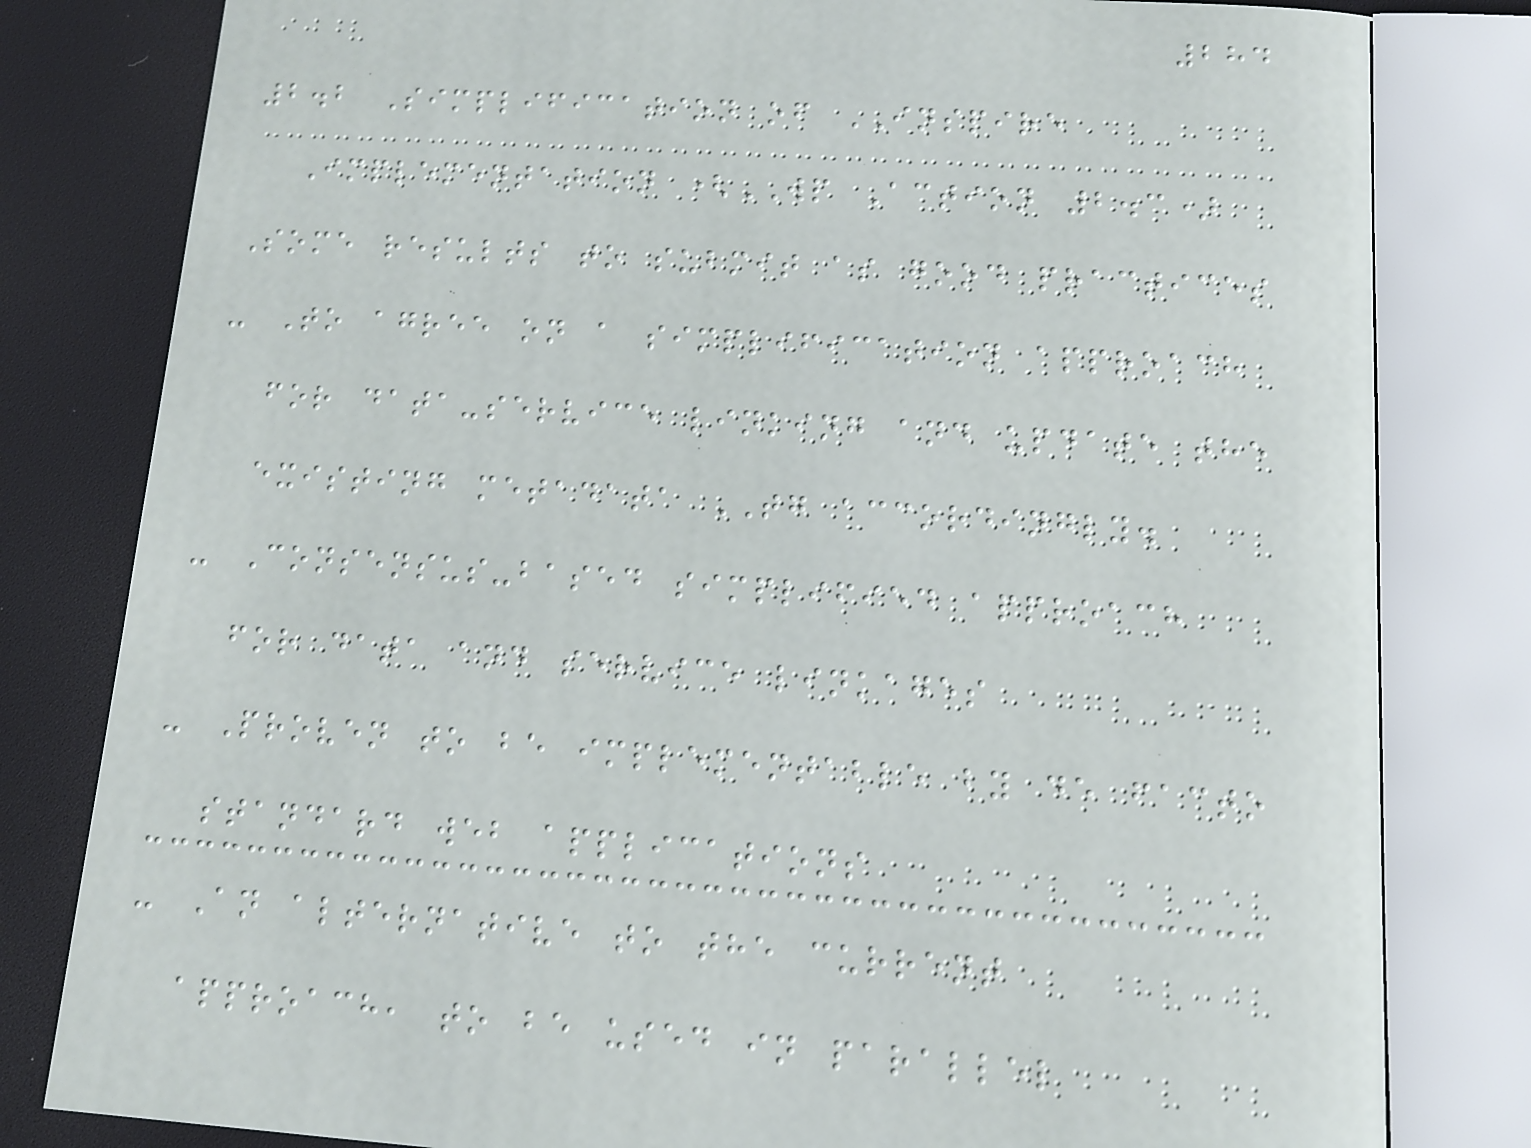284
2.2 Simplification of INSPIRE
Implementation (WP Action 2.3)
Some results to submit as good practices
- To agree on a simplification approach
for data-service linking and update the
existing metadata TG accordingly.
- Consensus-based simplified approach
for data and service linkages
- Proven to be implementable by de facto
standard web applications
- An alternative to the current
approach, to be used in parallel
